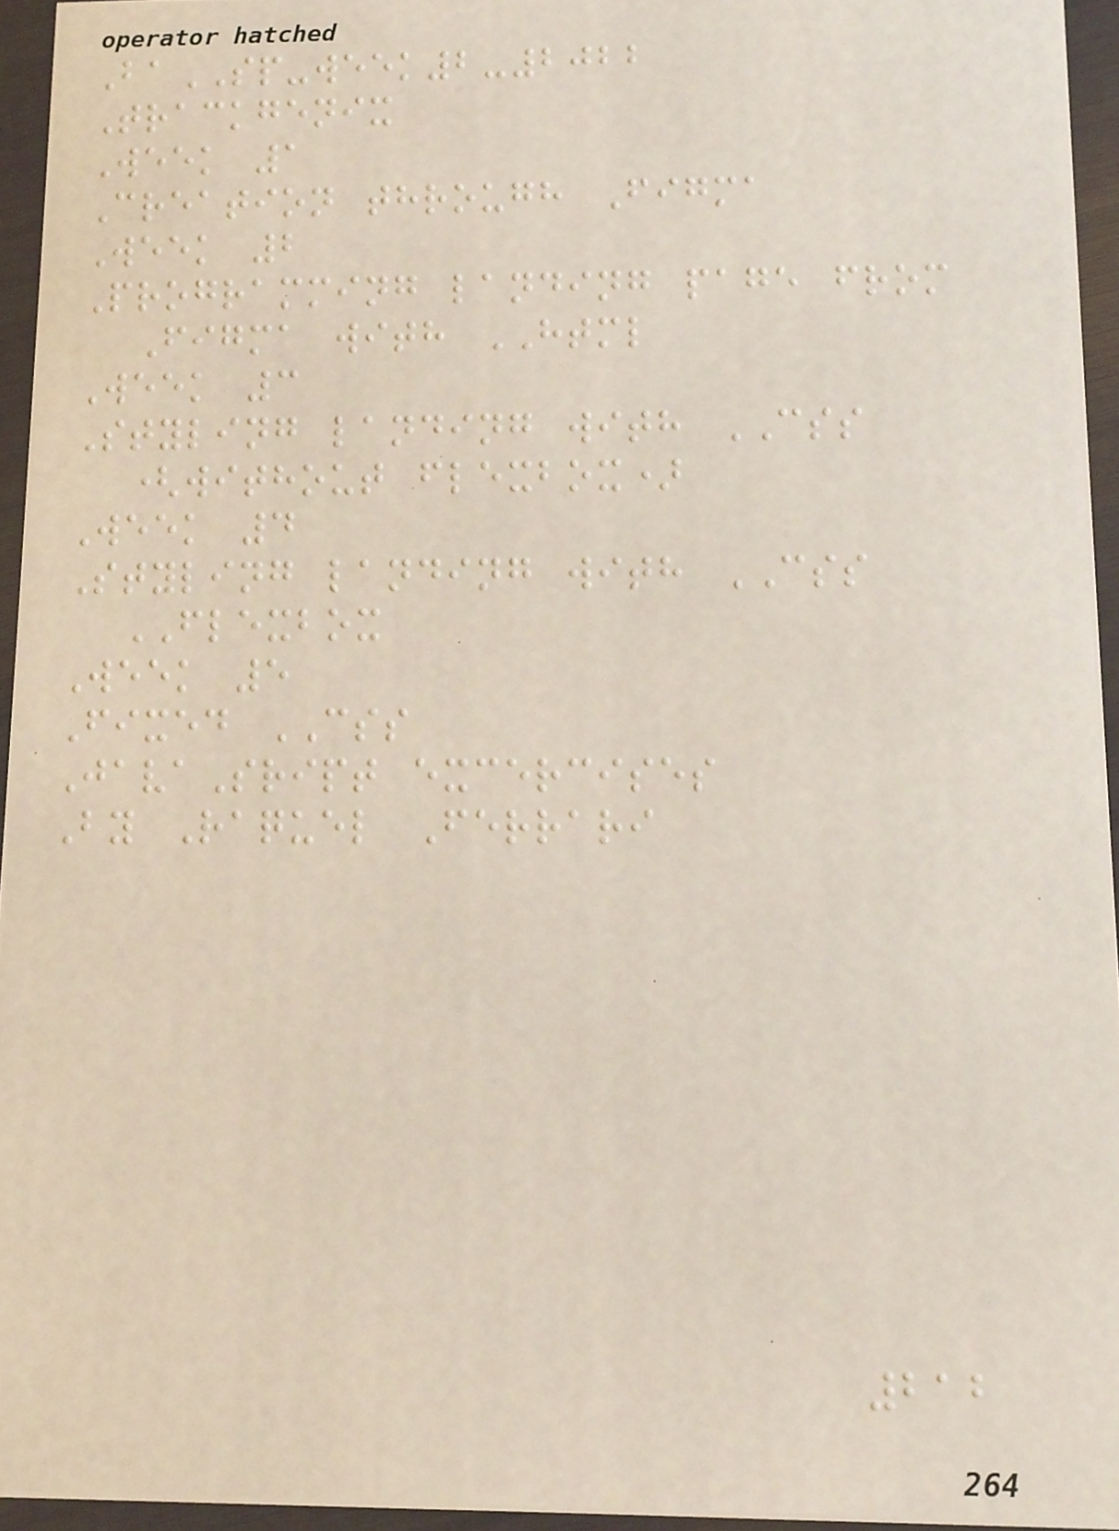BaSP-week2-2022
Trackgenix
Week 1
Creation through Figma
Week 2
Programming landing page from
Figma with HTML
Week 3
Styling landing with CSS
(without flexbox)
Week 4
Styling landing with CSS
FLEXBOX
Week 5
Fixed CSS
JavaSript excercises
By Raquel Ferrari
212
